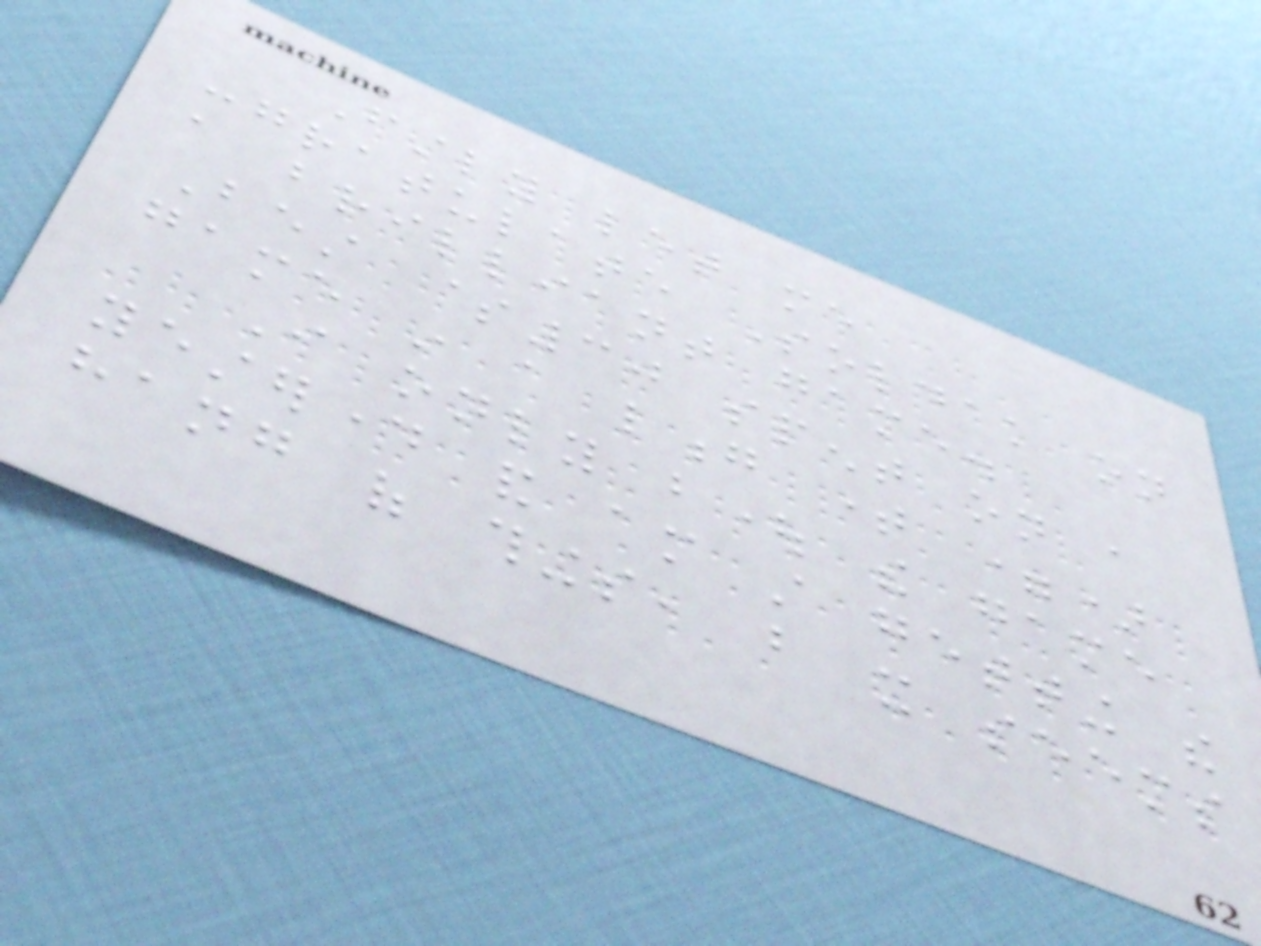Firstly let me
congratulate Soldak on
a brilliant game.
Best $30 spent on a
game in a long time =)
I only bought the game
yesterday and am still getting the
hang of things, but it seems
